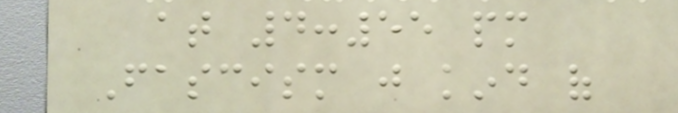at 4:55 pm
Fascism just kind of
